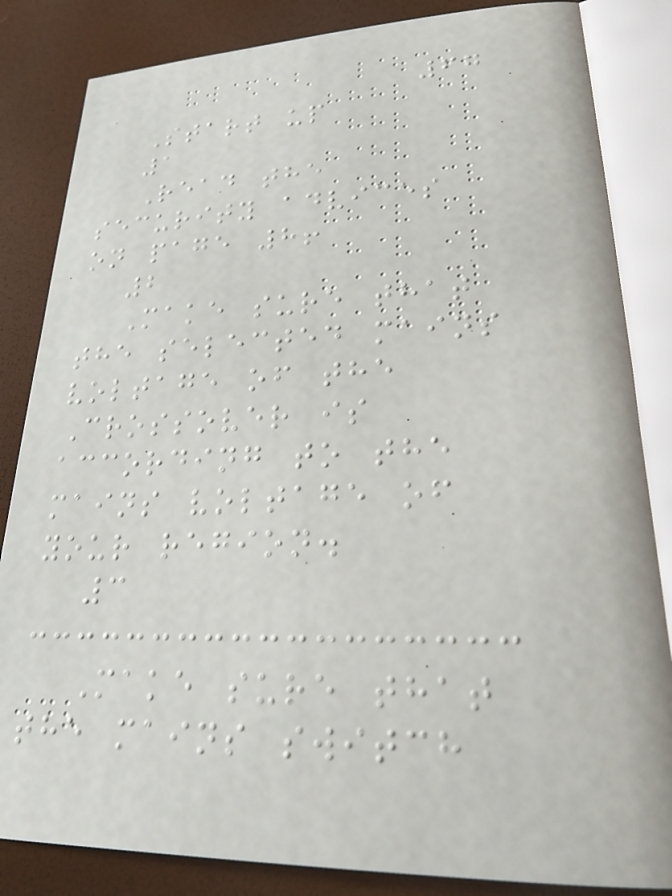67
Start up
1
Read the
security advices
on page 8!
2
Make sure that
the selected mains
voltage of the
Crossover is
according to the
mains voltage of
your region.
3
Make sure that
the mains switch
